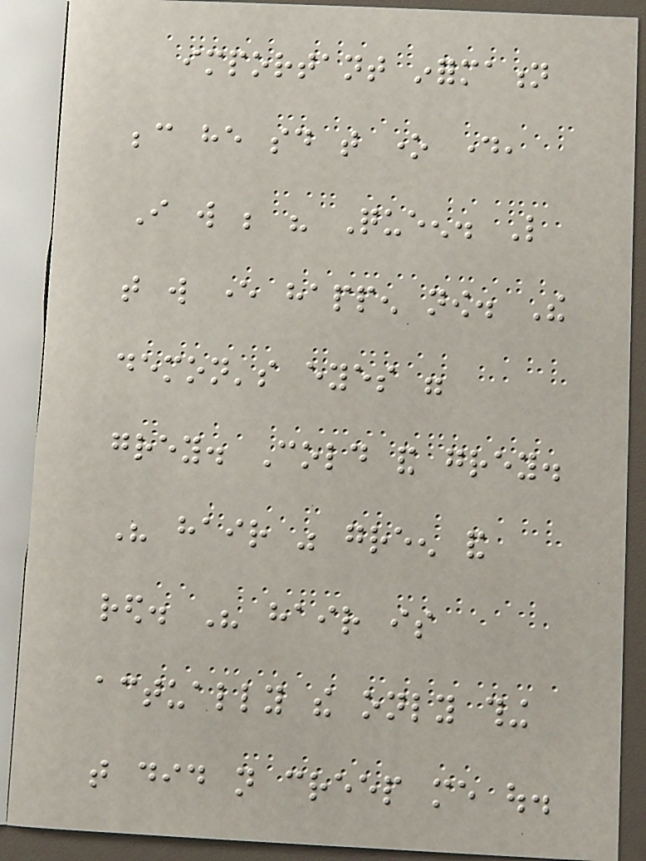important information
because he said that one day,
I will be his Queen. Like
that will ever happen now. The
demon's eyes were
grey. Cold and grey.
His hair was green and
red. His hair is
actually the only thing
that did not creep me out.
